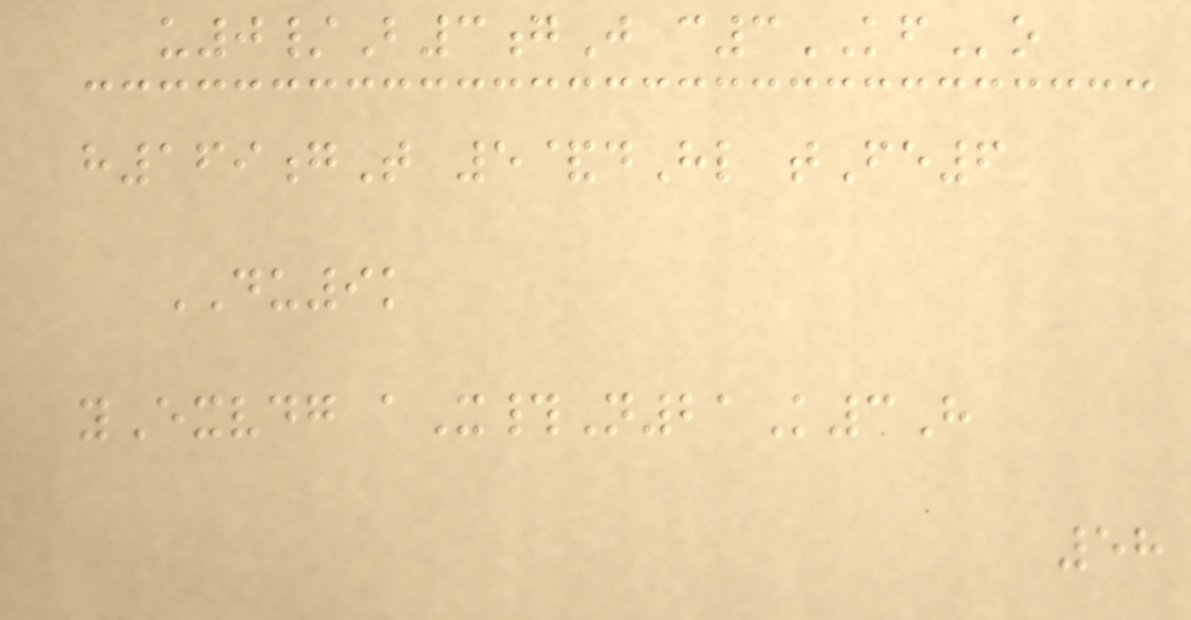u0/B3gJ c3KFo
h169gT 5&dHl tFe6
DU9k
yExvdg aX#N21K3H
58
